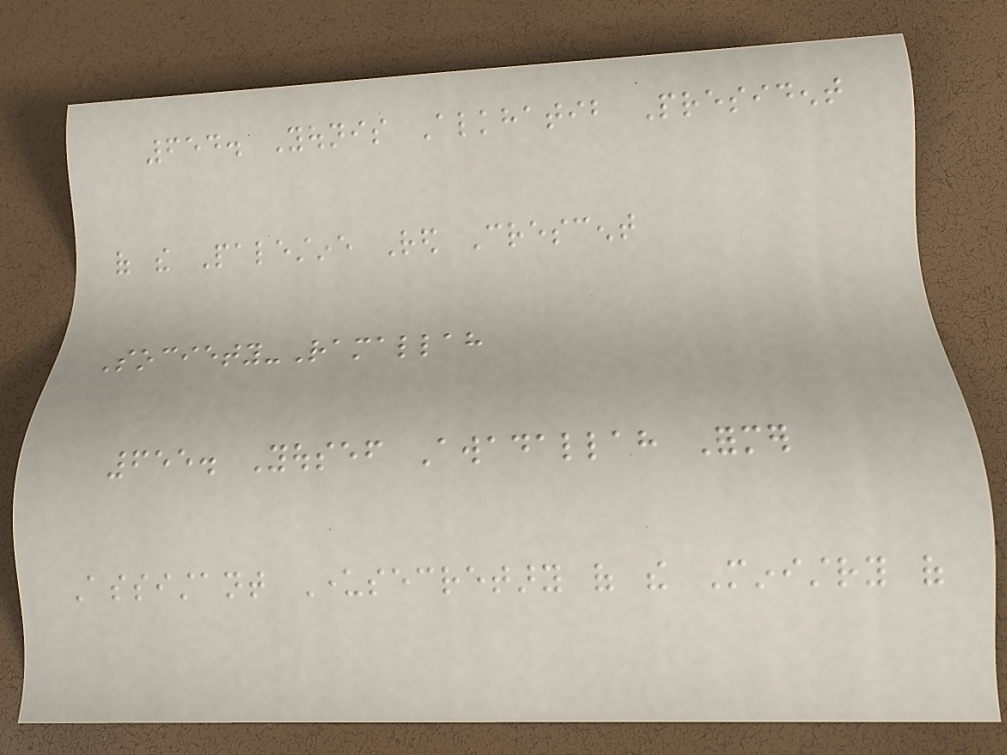654. Younis Alkhatib President
of the Palestine Red Crescent
Society-Ramallah
655. Yousef Awadallah Former
Assistant Undersecretary of the Ministry of
